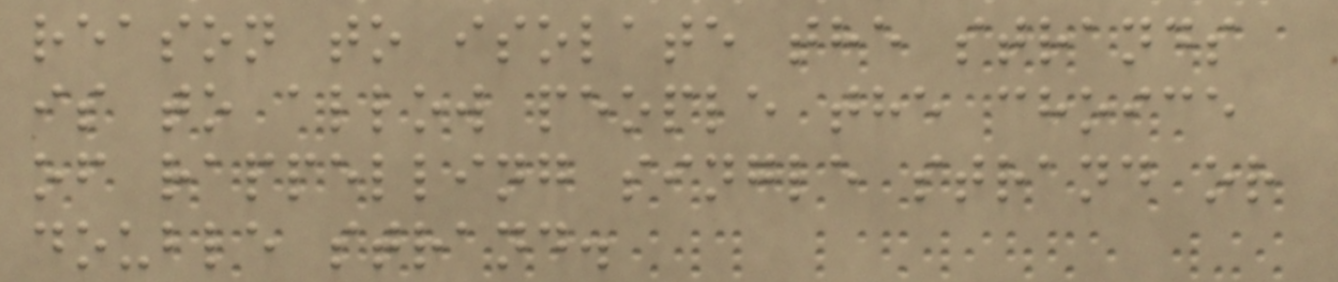reason to isolate the strands
is to allow people the choice
of rappelling single strand or
double strand.
